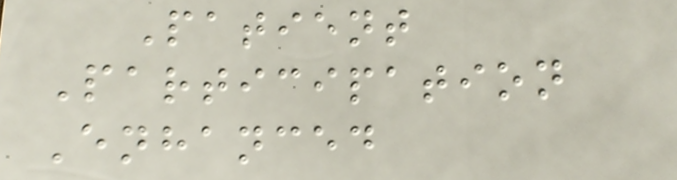Patient
Participation
Enhanced
